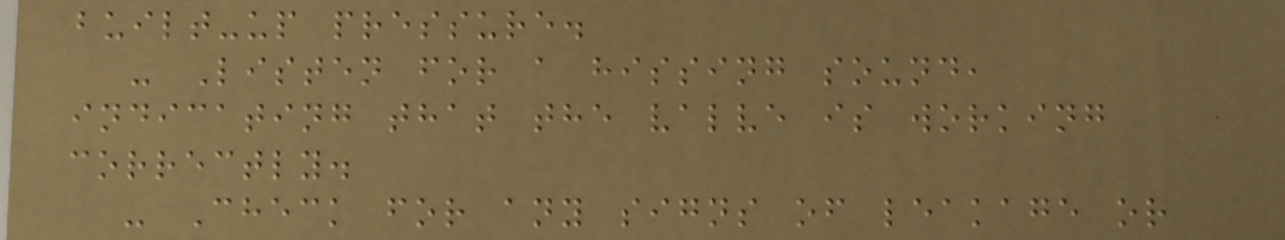built-up pressure.
- Listen for a hissing sound,
indicating that the valve is working
correctly.
- Check for any signs of leakage or
